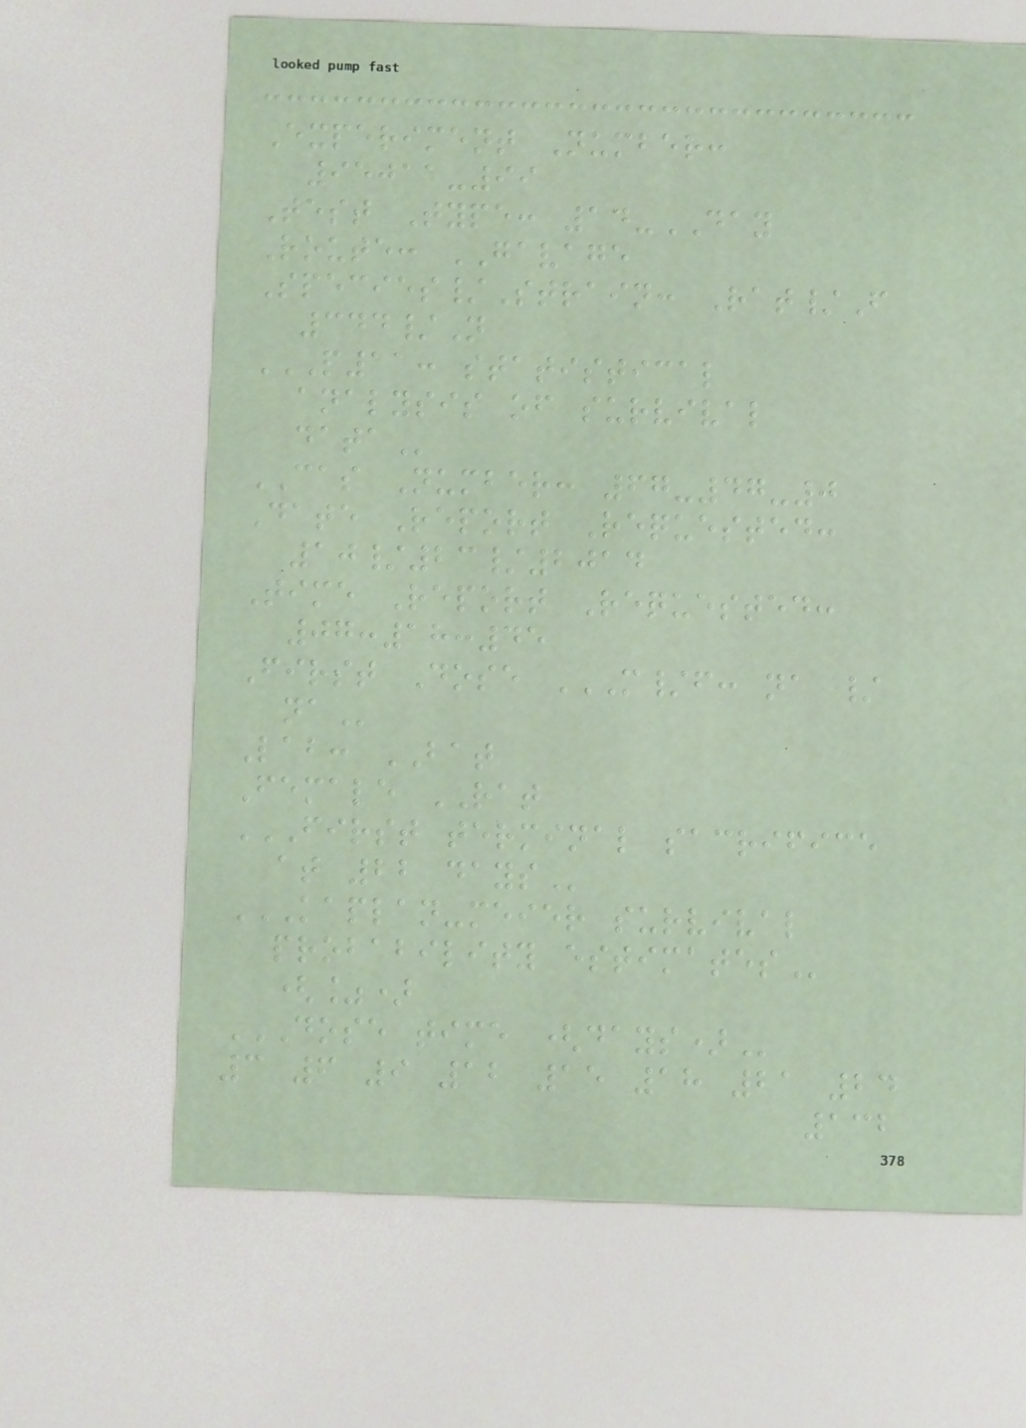Experiment Number:
95011-99
Test Type: 14-DAY
Route: GAVAGE
Species/Strain: Rat/F
344/N
P11: STATISTICAL
ANALYSIS OF SURVIVAL
DATA
CAS Number: 67-47-0
Date Report Requested:
10/23/2014
Time Report Requested:
07:18:45
First Dose M/F: NA /
NA
Lab: BAT
Female RAT
FIRST TERMINAL SACRIFICE
AT 22 DAYS
KAPLAN-MEIER SURVIVAL
PROBABILITY ESTIMATES
(%)
DOSE TIME (DAYS)
3 6 9 12 15 18 21 24
132
